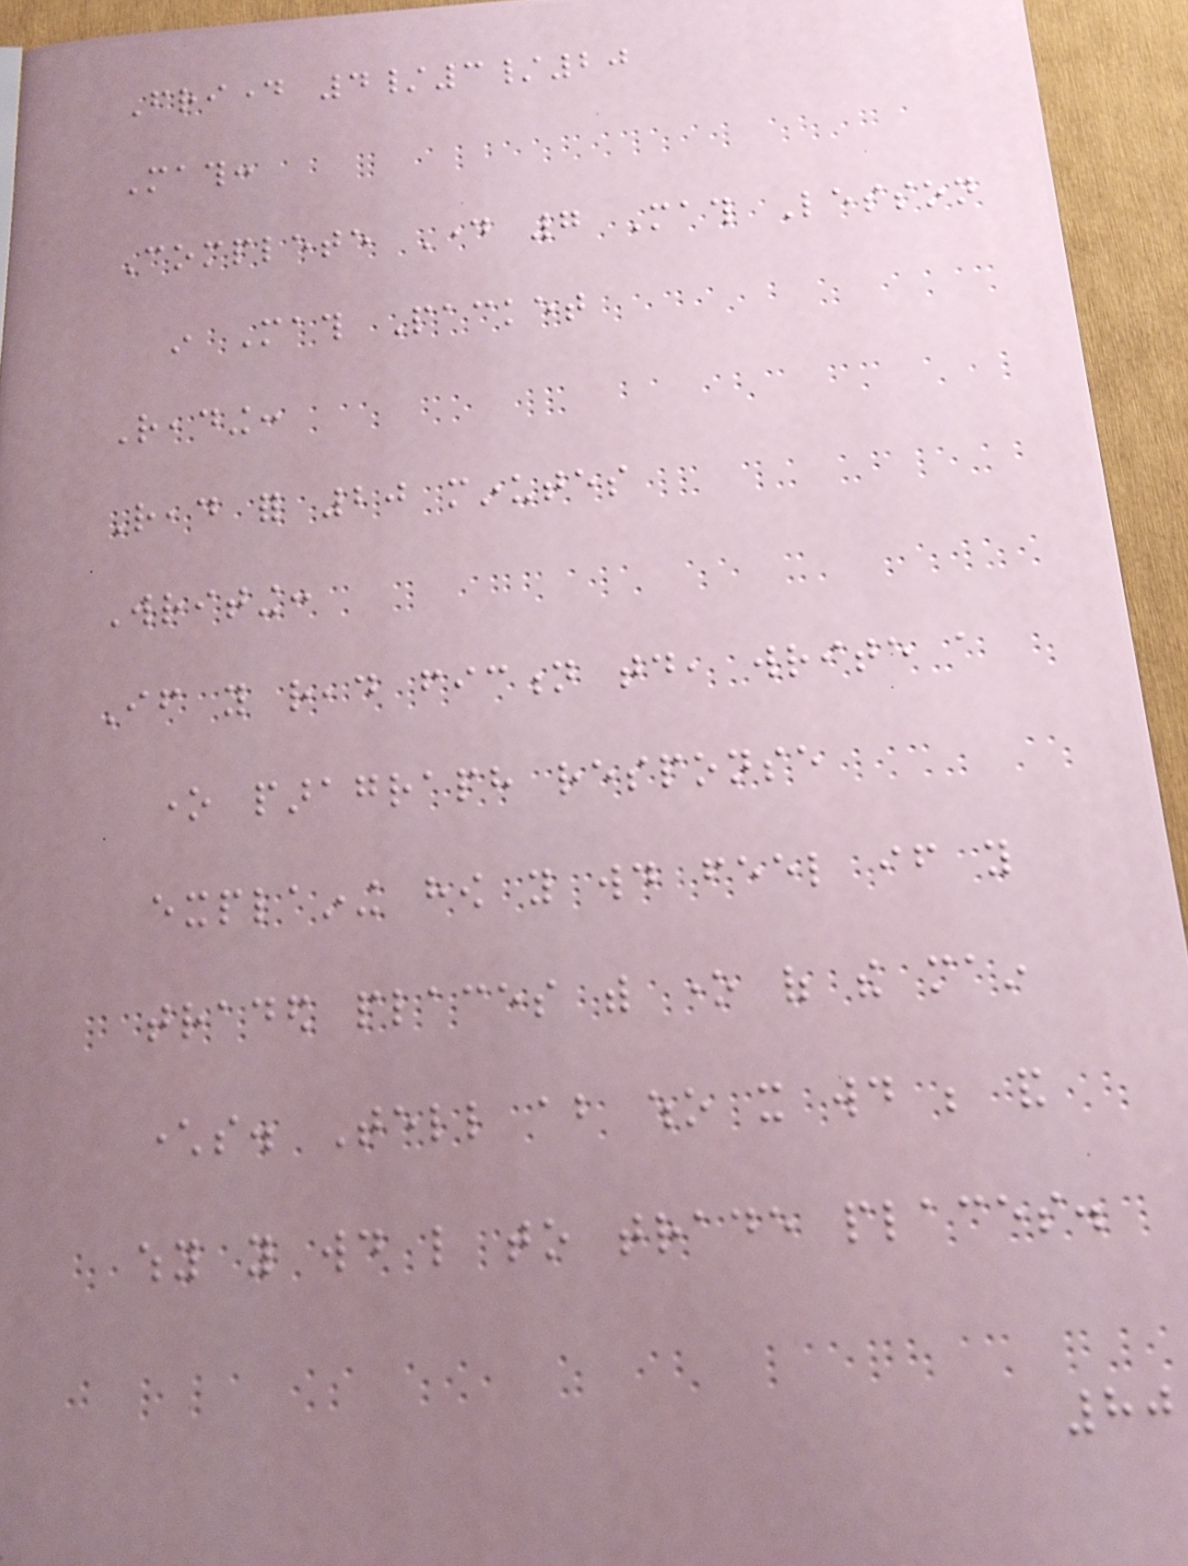Friday 4/3/20
Math:
Complete Day 7 Math Lesson
in Math Packet
Reading:
Read for 20 minutes
Writing:
If you read fiction today, write a
one paragraph response
explaining how you would feel if you
traded places with one of the main
characters. Tell about who it would be and
why you would like to trade places.
80
